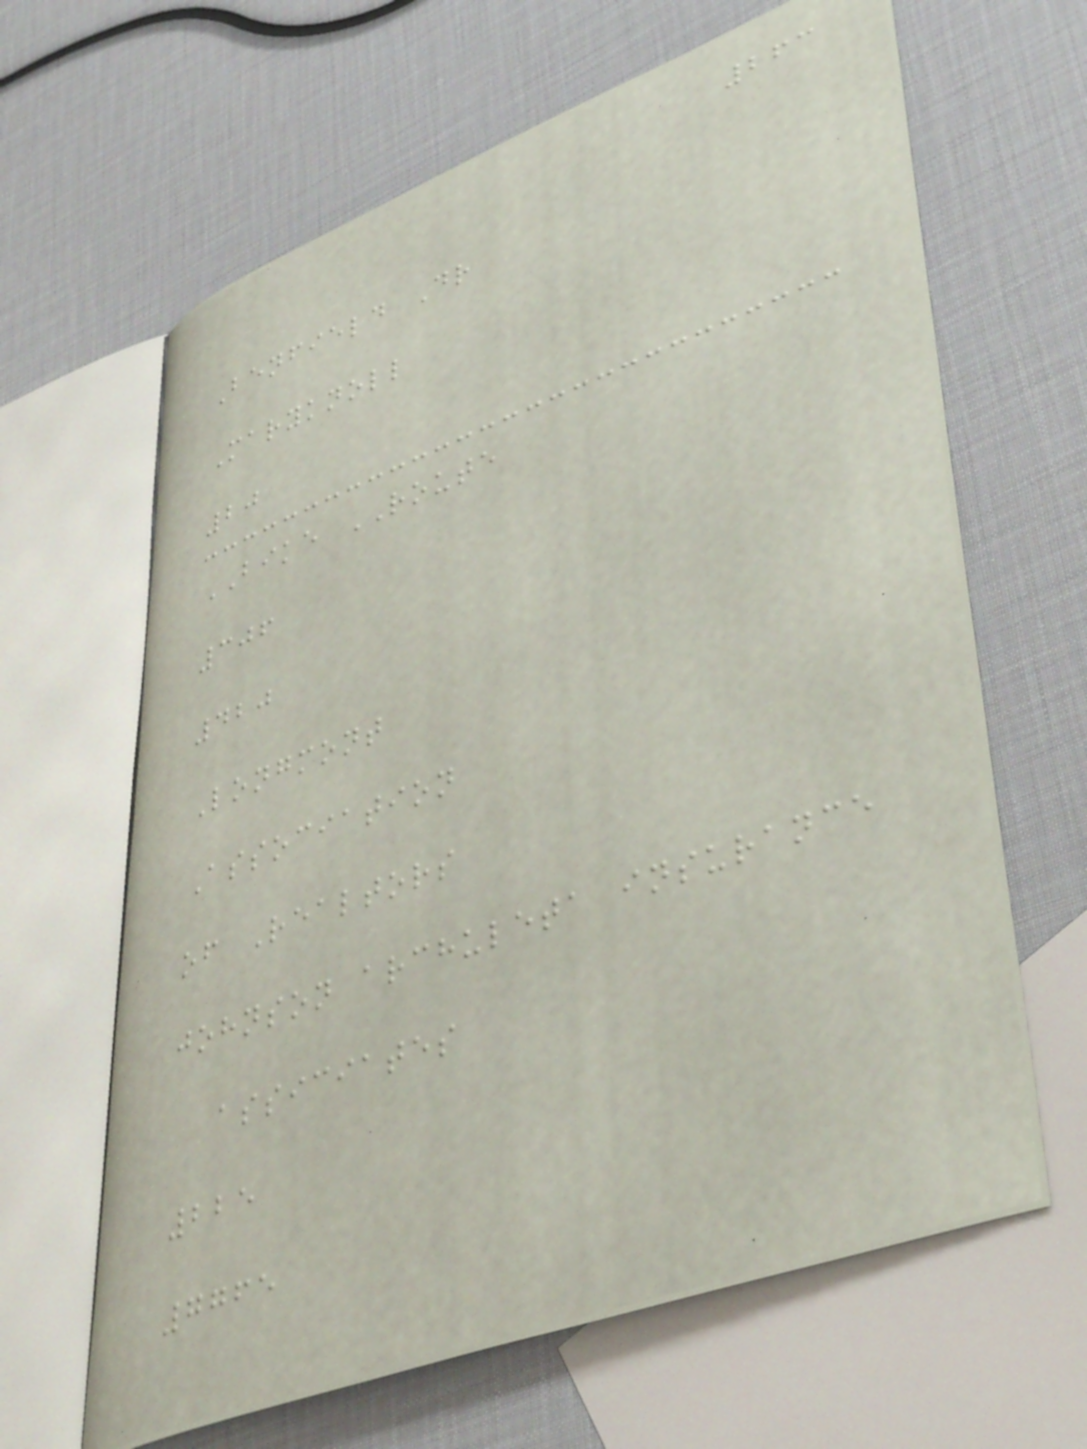263
Benfield Dr
Maryknoll
20
BIKE ROUTE
306
420
Longmont
Association
of Realtors
johnson archuleta insurance
assiciates
225
7765
